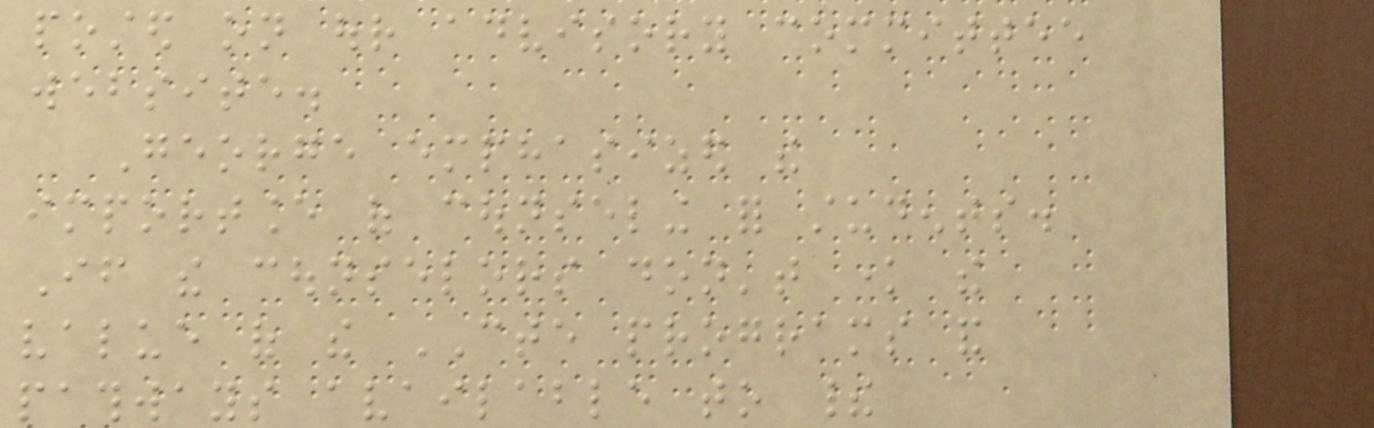posted on our advisory committee
website.
George emphasized the
importance of counseling for students.
If the counselors don't know the
value of the CTE programs and
pathways available to their
